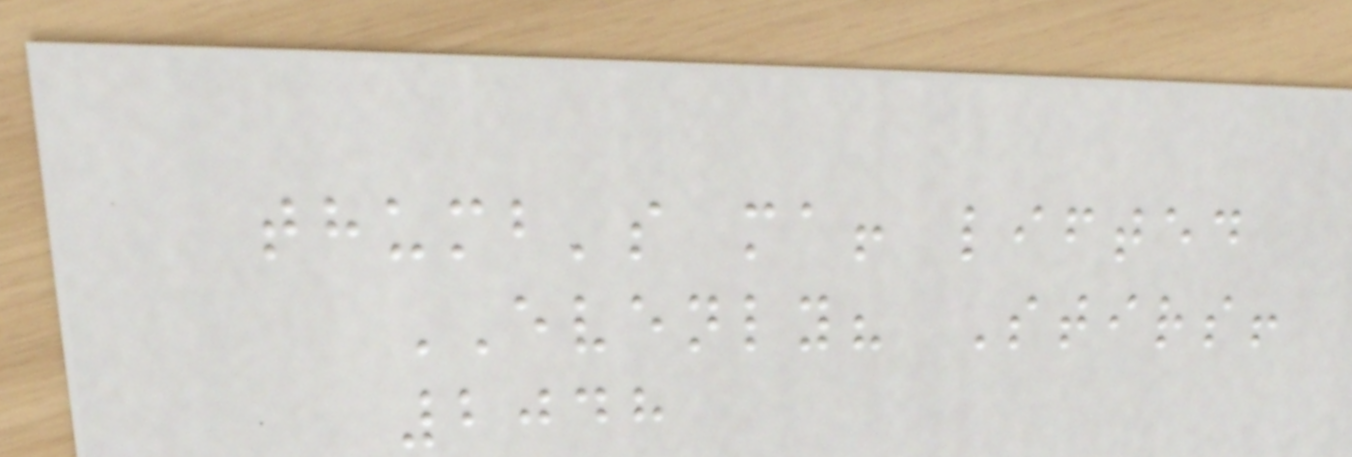thumb's ma! lifted
EVENLY? Stirs!
2048
